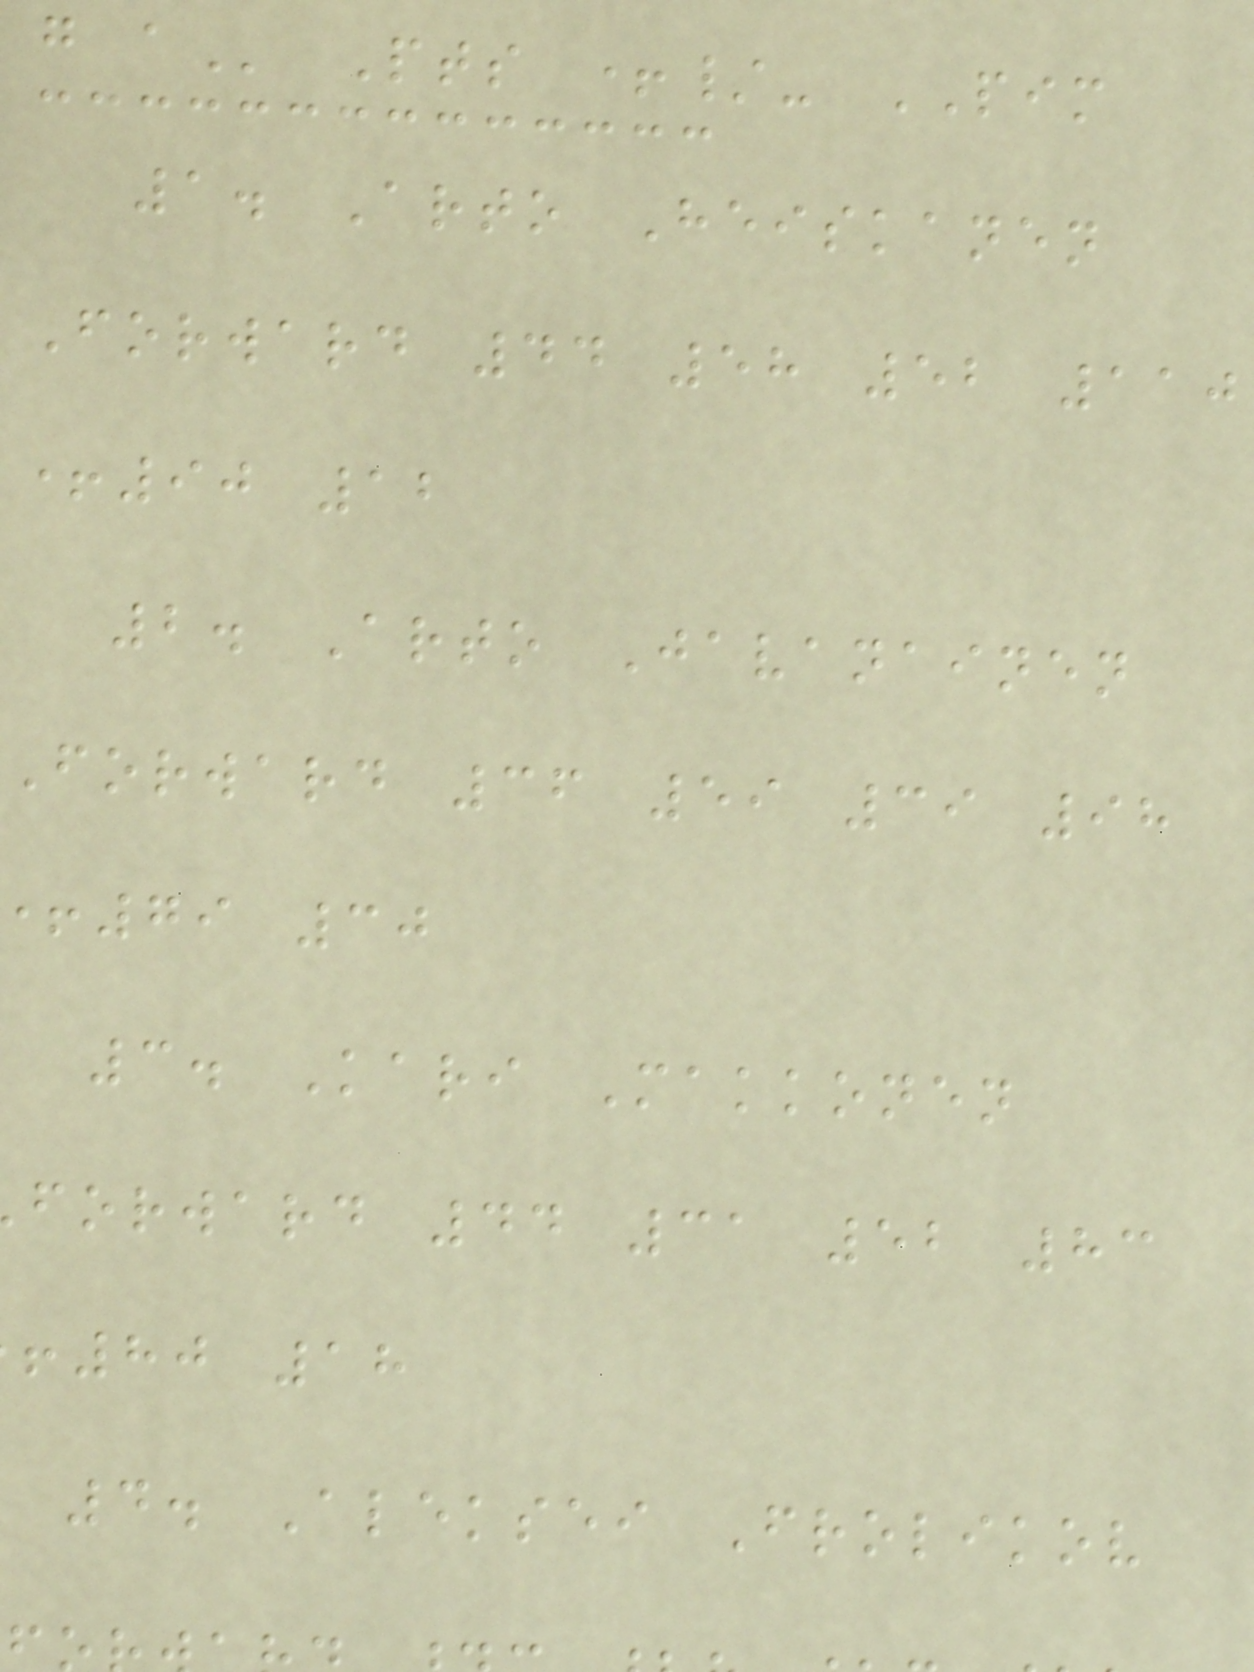1. Arto Heiskanen
Forward 44 58 52 110
+90 12
2. Arto Javanainen
Forward 36 59 39 98
79 30
3. Kari Makkonen
forward 44 31 52 83
80 18
4. Aleksei Frolikov
